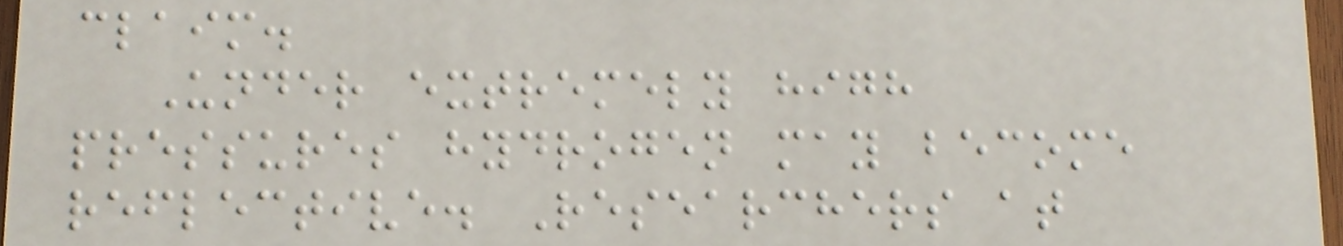claim.
Under extremely high
pressures hydrogen may become
reflective. Researchers at
